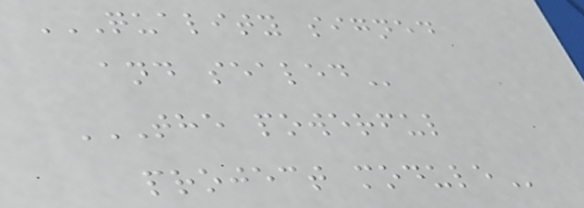QUALITY SIGNED
AND SEALED
THE POWERFUL
PROJECT MODULE
